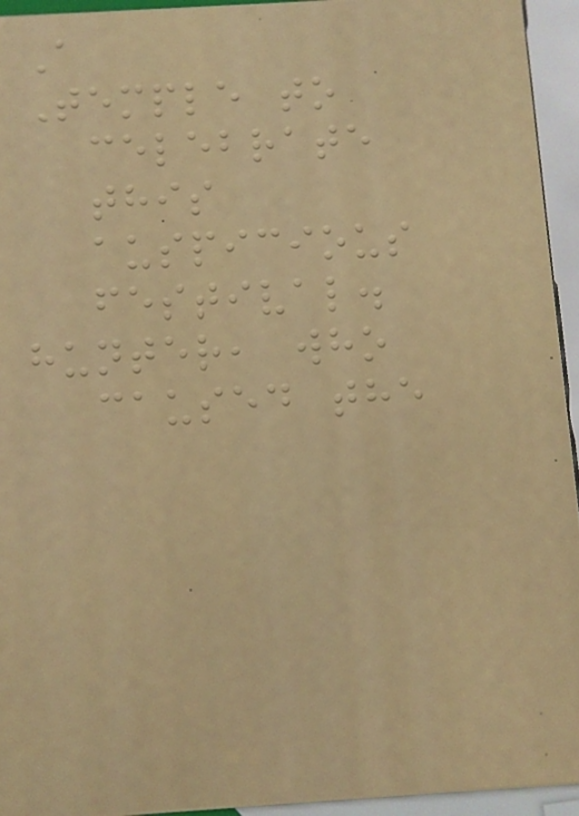A
Temple to
celebrate
this
auspicious
festival.
hunter, who
caused the
